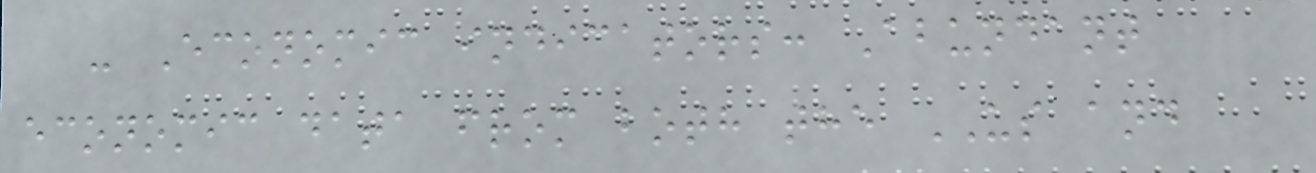- Economic indicators: Abundant
economic data from both the US and
